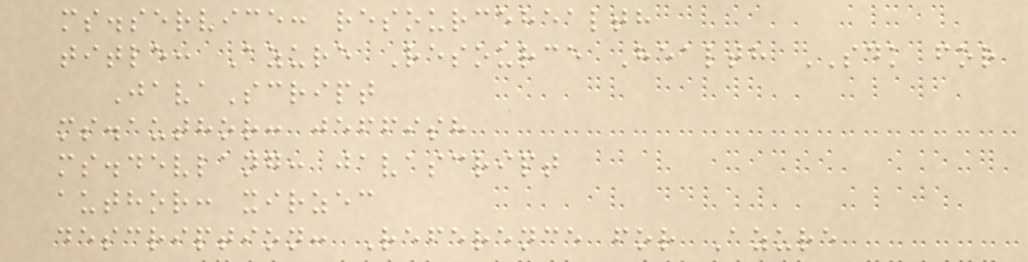ms.service: resourcehealth
title: Azure Resource Health SDK for
JavaScript
ms.author: jeffish
ms.devlang: javascript
author: xirzec
description: Reference for Azure
